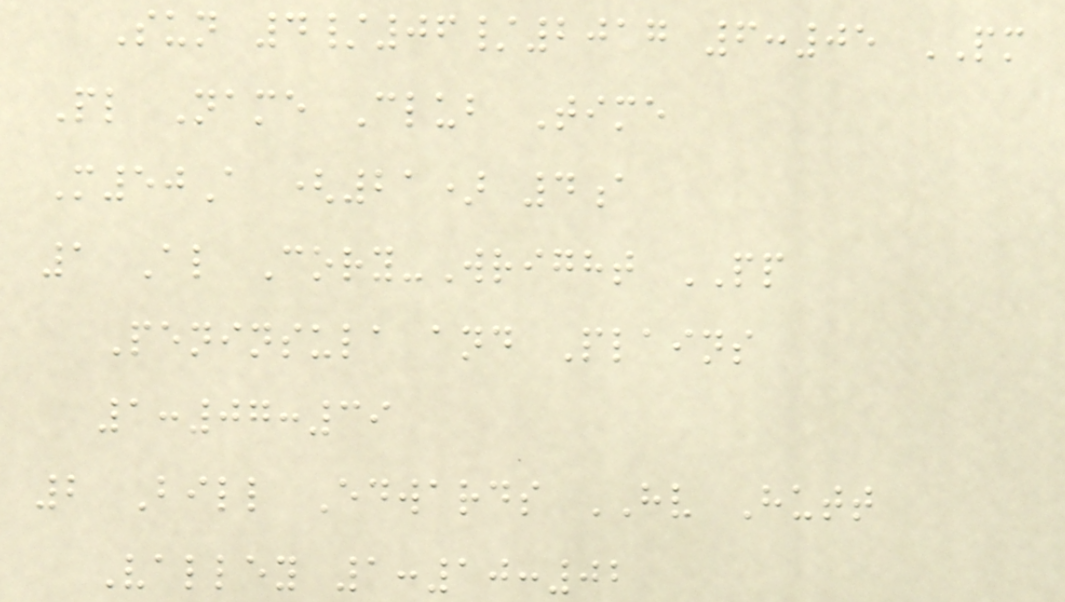Sun 4/06/2017 6:05 PM
Pl Name Club Time
M50A (21) 4a
1 Al Cory-Wright PP
Peninsula and Plains
1:07:39
2 Bill Edwards HV Hutt
Valley 1:10:02
